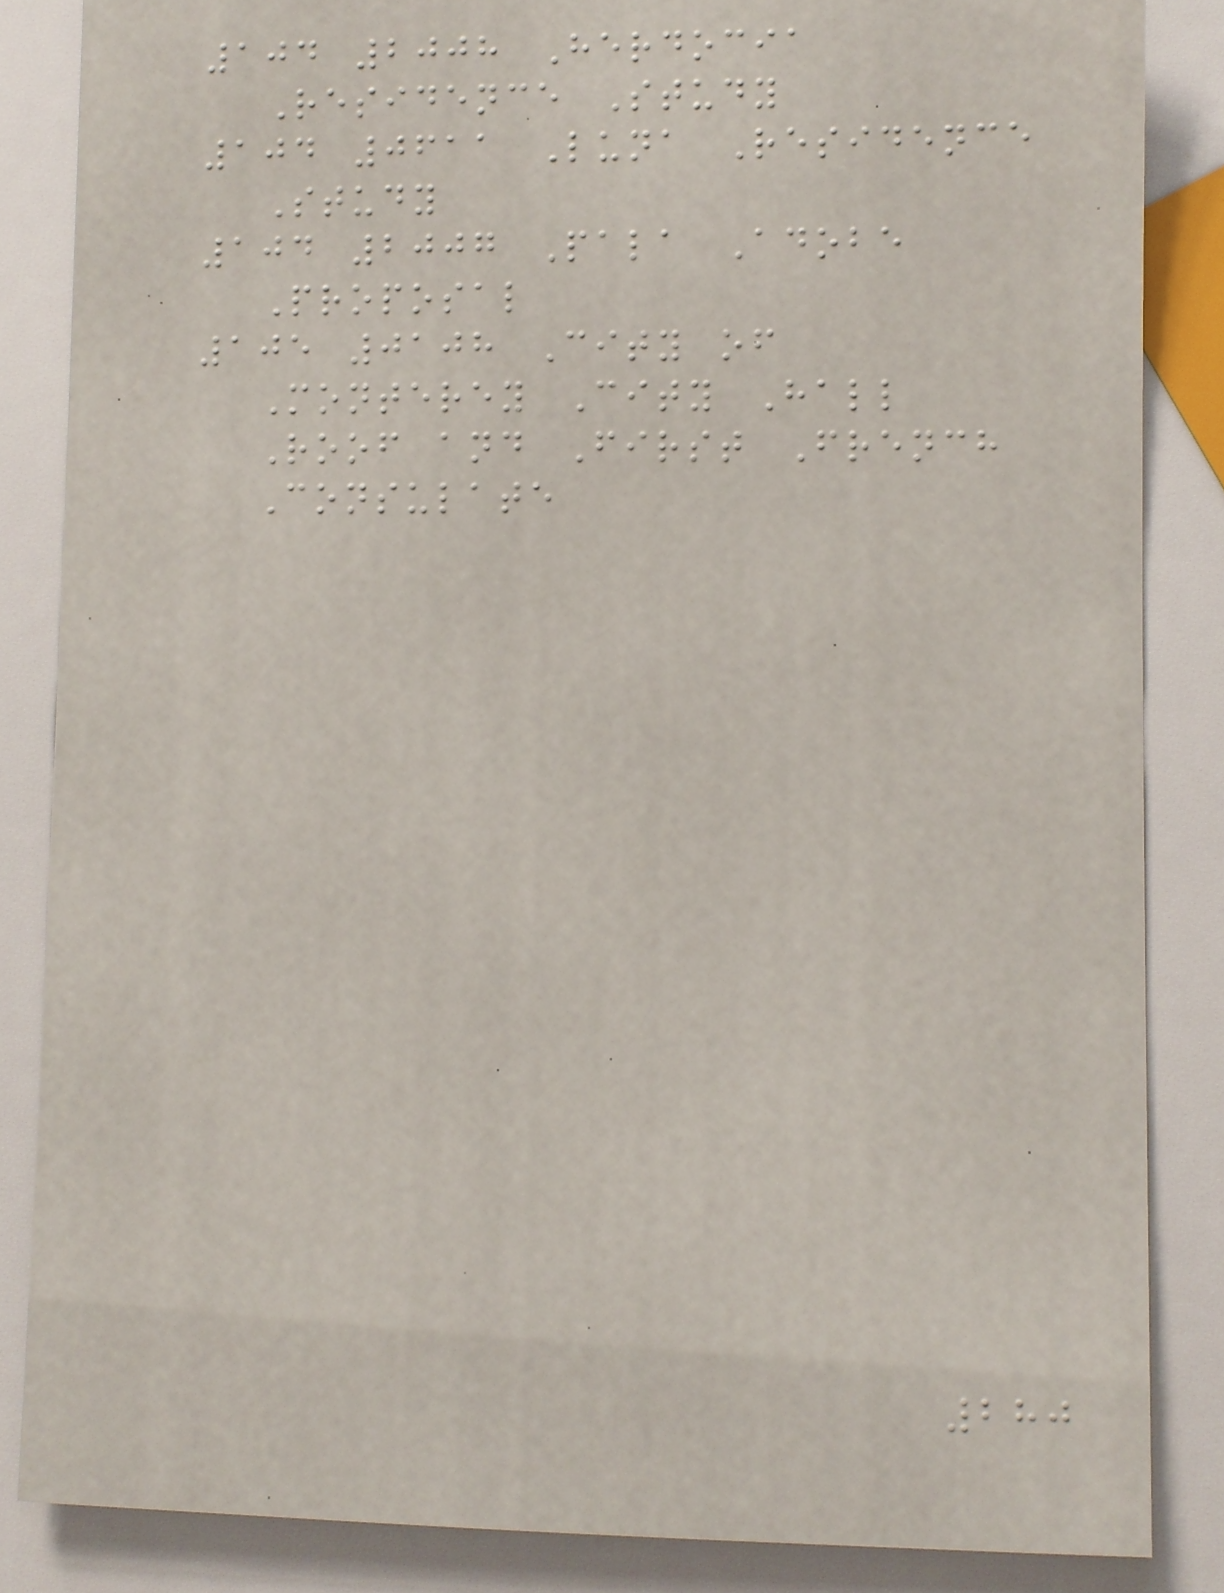104 2008 Herdocia
Residence Study
104 0611 Luna Residence
Study
104 2007 Pala Adobe
Proposal
105 0108 City of
Monterey City Hall
Roof and First French
Consulate
280
